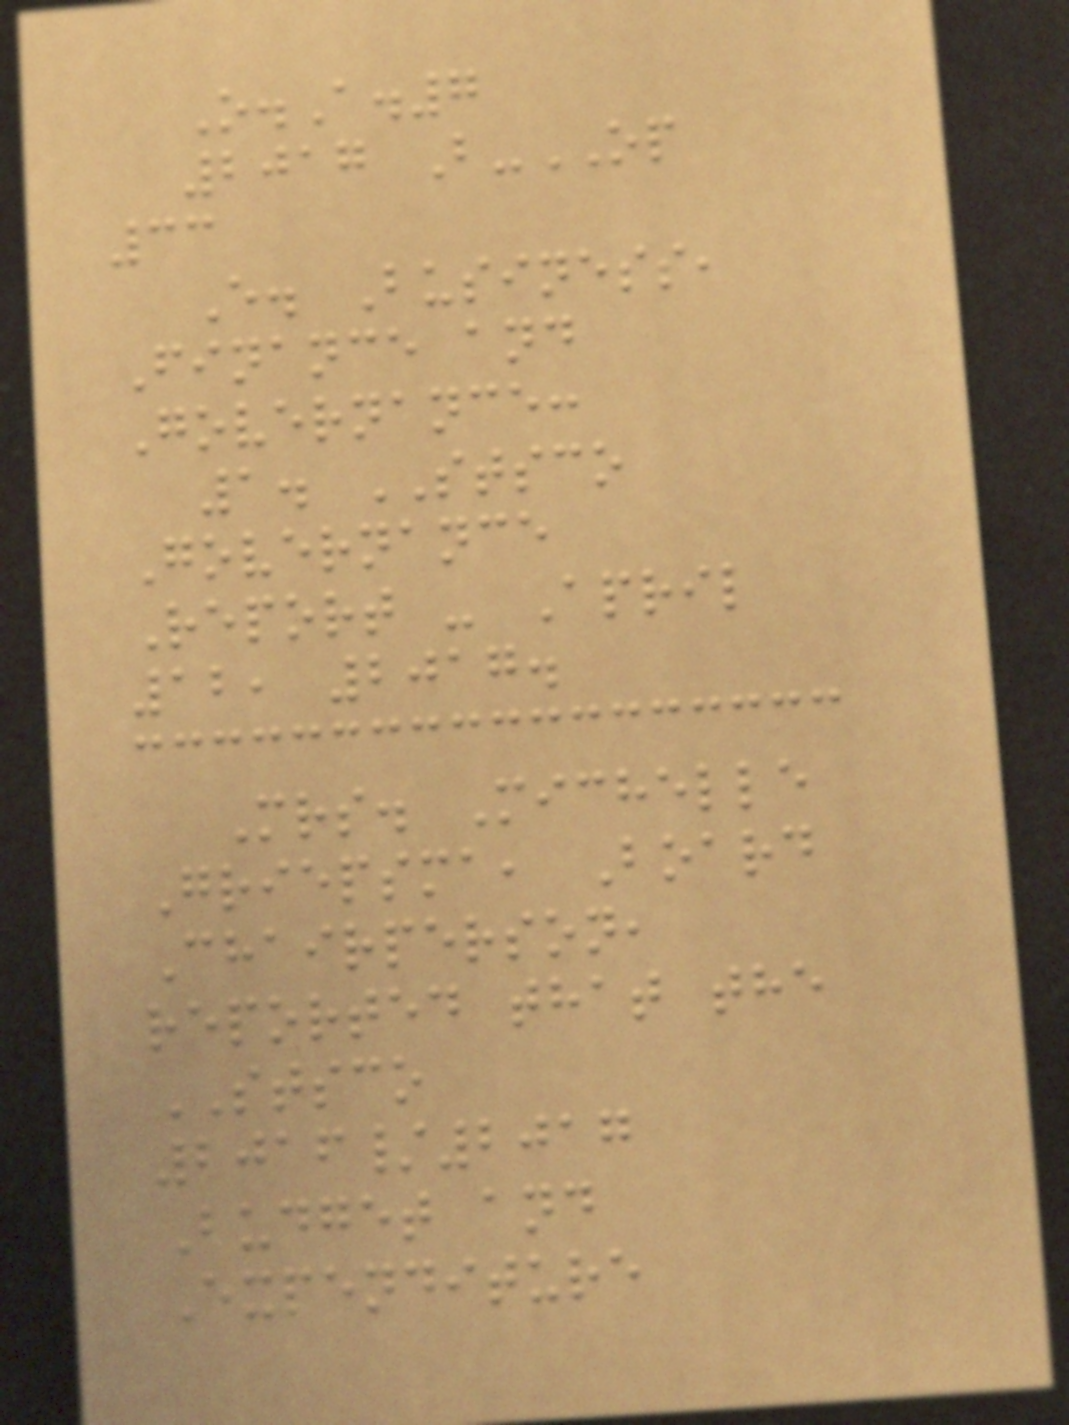O.A.7
2017 B-OP
33
E. Business,
Finance and
Governance:
1. STSCO
Governance
Report - April
12, 2017.
Mrs. Michelle
Griepsma, Board
Chairperson,
reported that the
STSCO
2016/2017
Budget and
Expenditure
